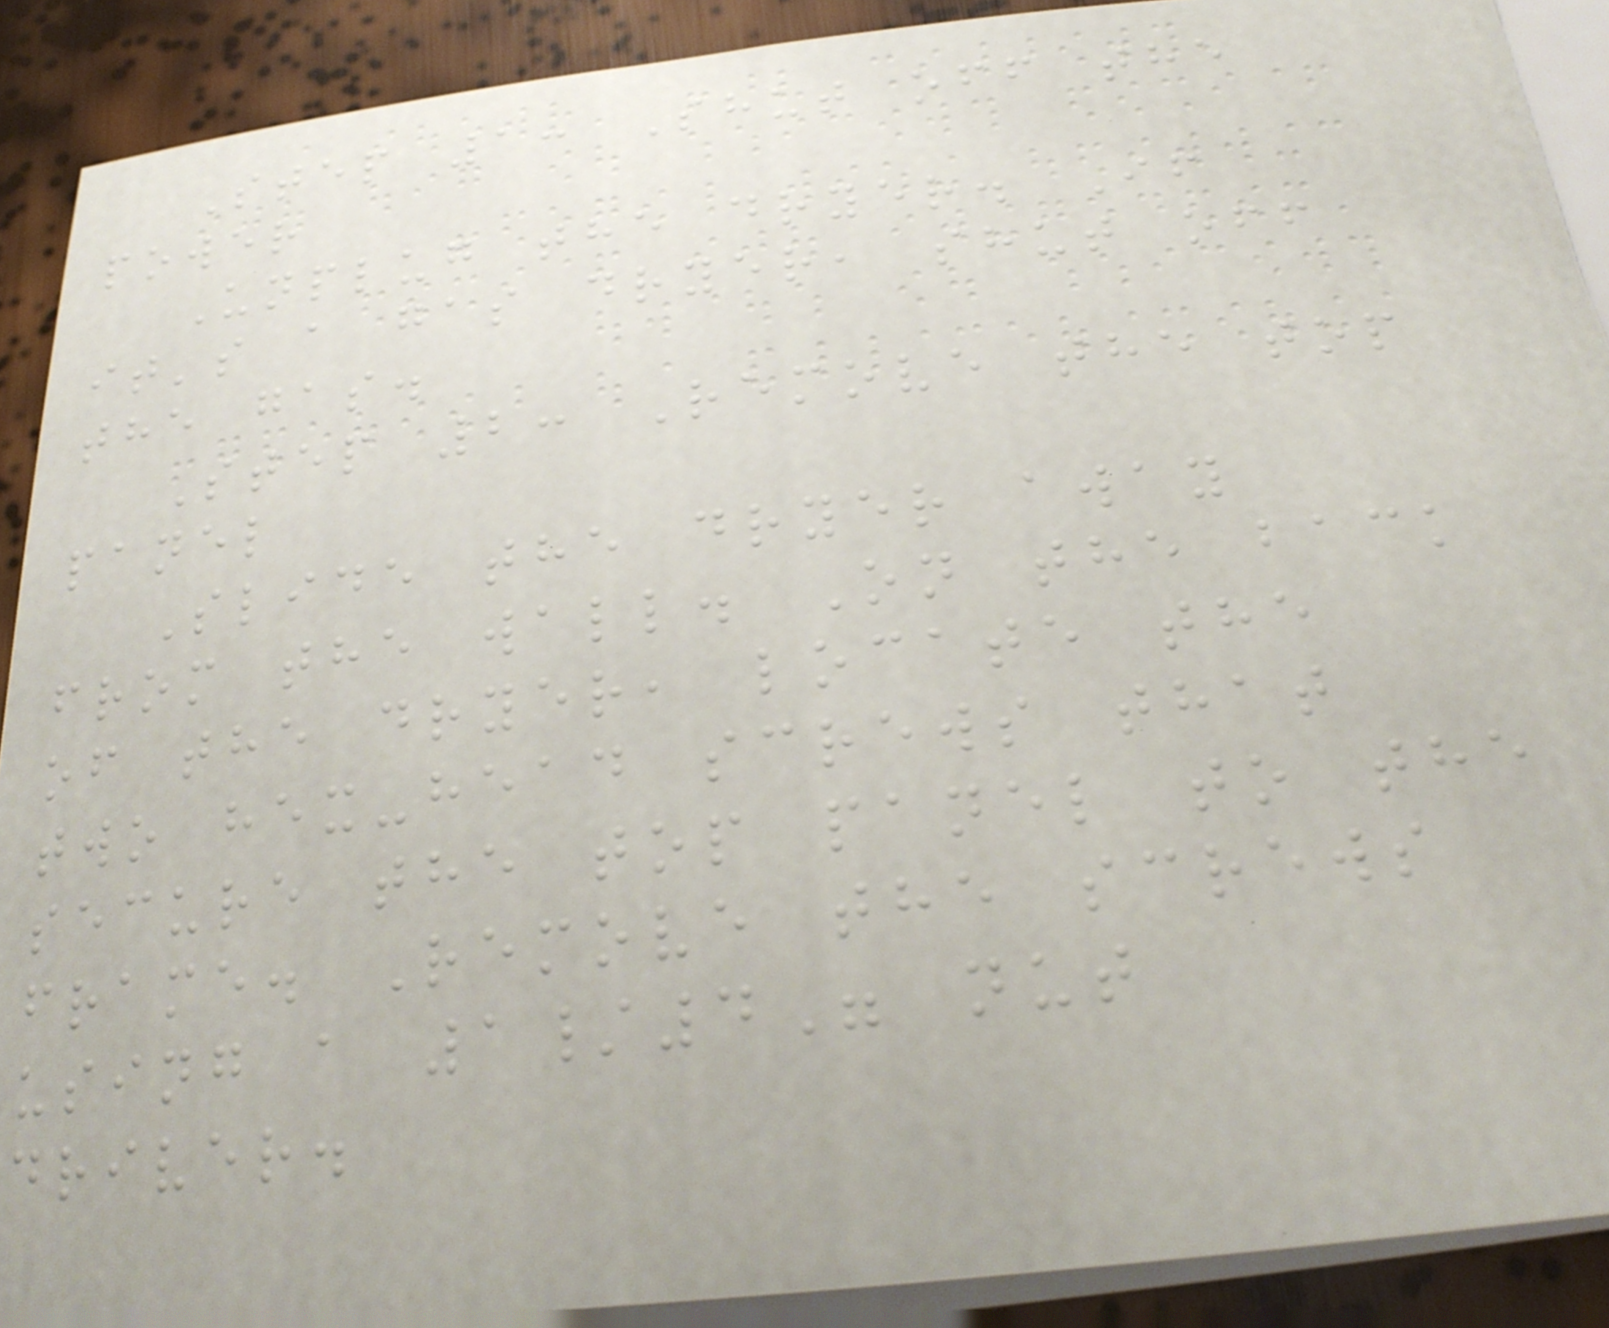Step 1: Shut off the
power
Unplug the dryer. If
it's a gas dryer, shut off
the gas.
Step 2: Remove the top
panel
Slide the dryer away
from the wall. On the back
of the dryer, locate the
two hex-head screws that
secure the top panel to the
frame. Remove the screws
using a 1/4" nut
driver.
